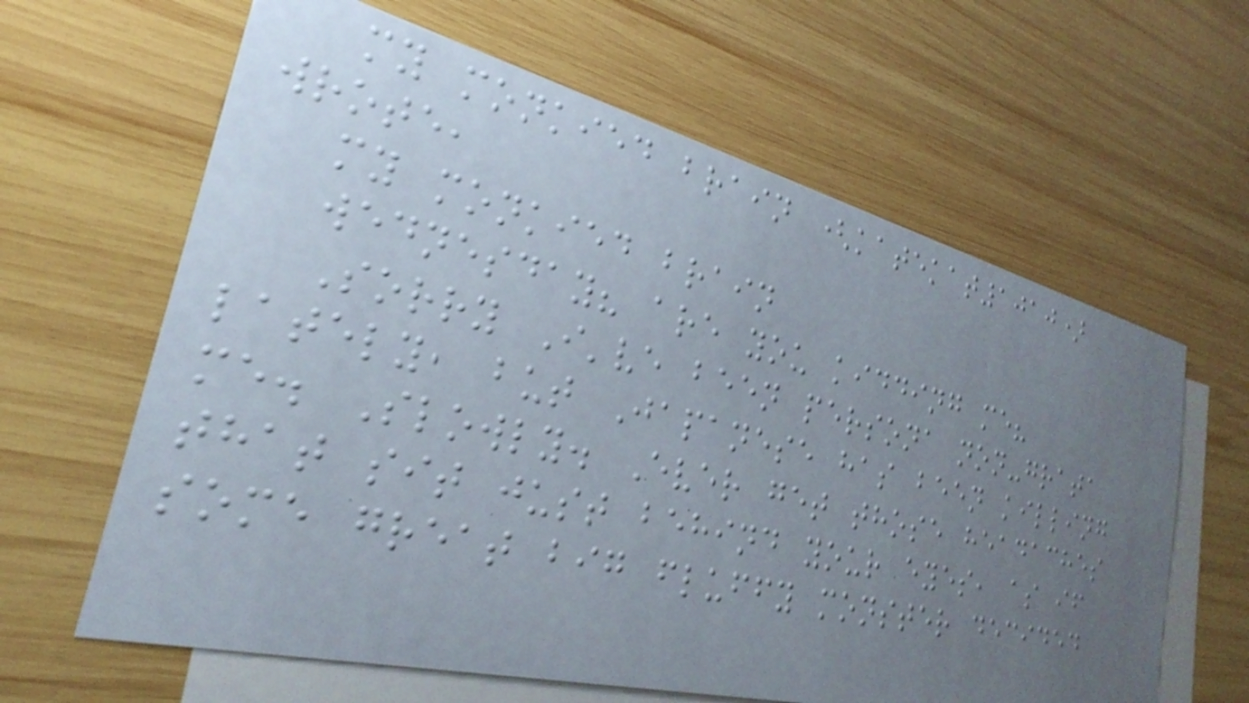my monkied brain (katekat1010)
wrote,
my monkied brain
wednesday? are you kidding me?
Sorry I've been persona non-grata
lately, but Japanese has been killing
me. Slowly. Ever get those headaches
that sit just behind your eyes, as if
some great big fluffy monster decided
